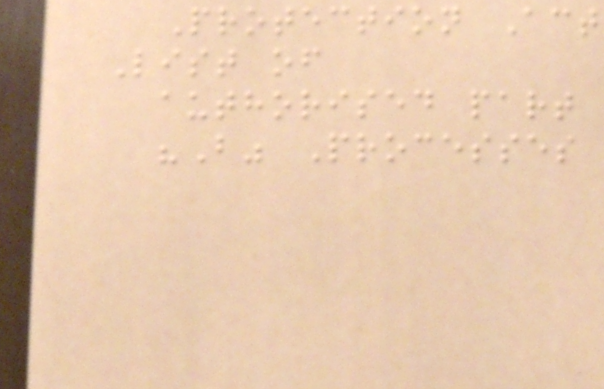Protection Act
List of
authorised part
"B" Processes
